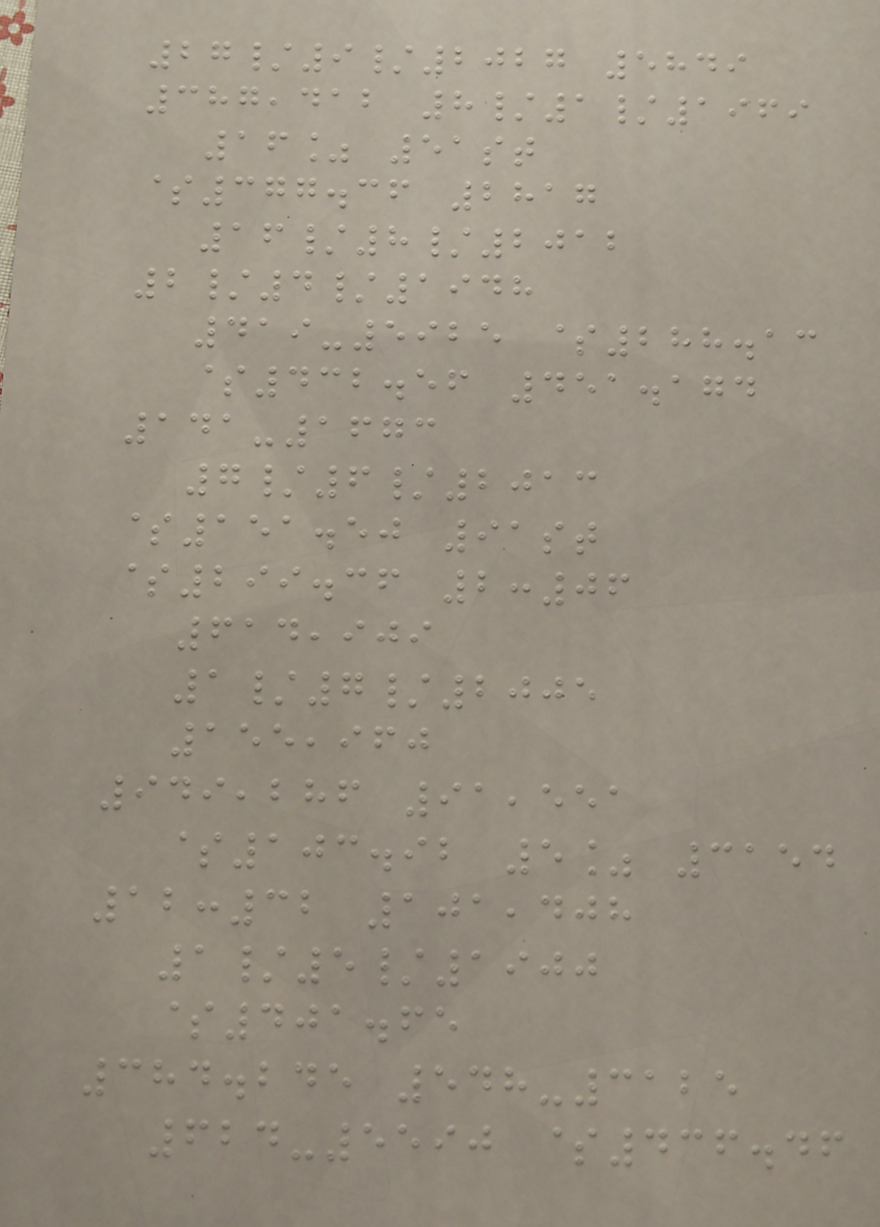27/9/2027 5849
387,412 8/1/1969
16% 51st
$377.36 2817
16/8/2012
2/4/1948
419-5925 $288.13
$432.56 451.174
141-1673
7/6/2013
$151.50 91st
$299.36 2:06
614,909
1/7/2005
155,960
949,286 91,551
$103.92 5% 3154
12:32 101,408
1/5/1900
$401.65
384.245 548-3125
624-5590 $436.46
